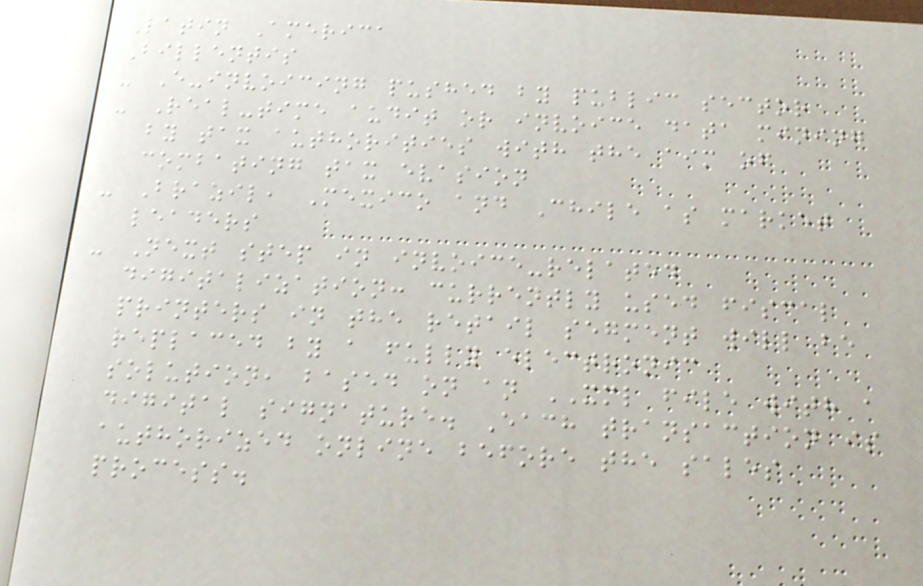Latin America
Billentis
- E-invoicing pushed by public sector
- Real-time audit or invoice data mining
by tax authorities with the aim of
combating tax evasion
- Brazil, Mexico and Chile as market
leaders
- Next step in invoice-related
digitalization: currently used fiscal
printers in the retail segment will be
replaced by a fully electronic
solution, based on an XML file with a
digital signature. Each transaction is
authorized online before the sales
process.
